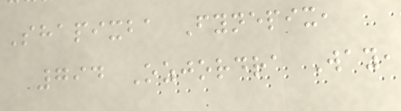Shapixba Fynepix,
794 Ozjordra Way,
